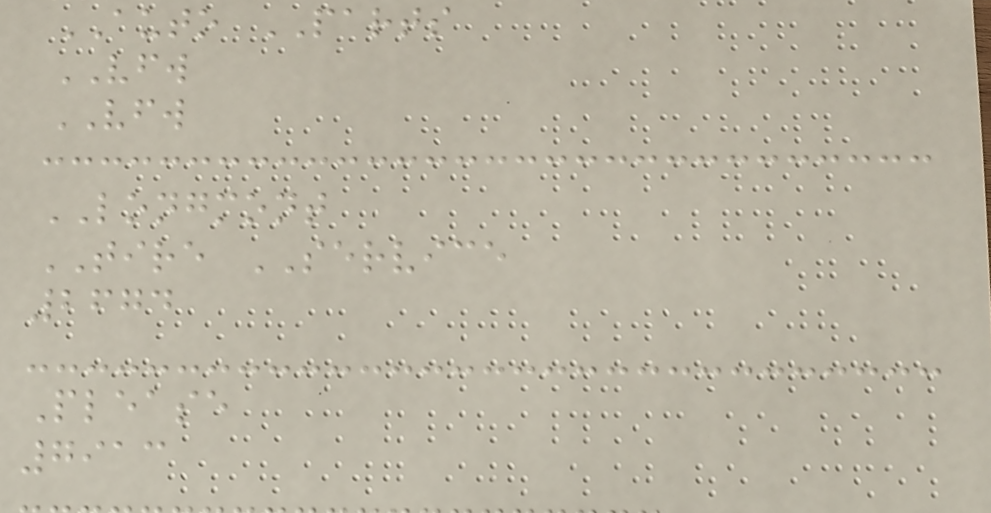AUTO PARTS
VFW
VFW
LONGMONT
TIRE SERVICE
2674
Please
7913
